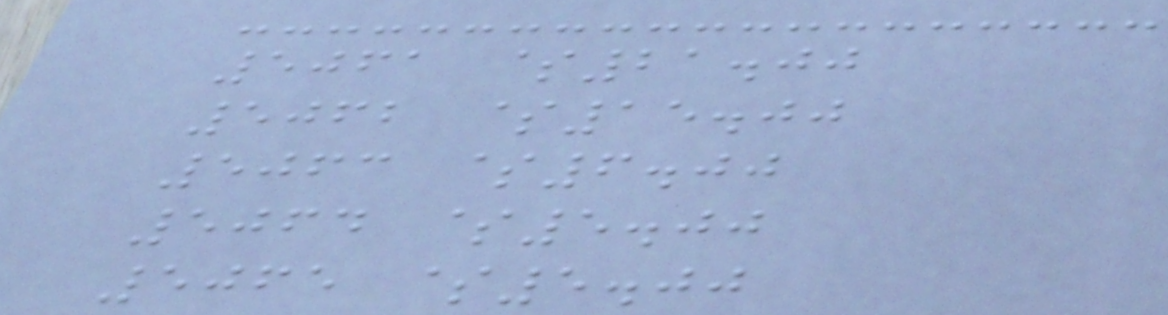5061 $21.00
5062 $15.00
5063 $6.00
5064 $5.00
5065 $5.00
